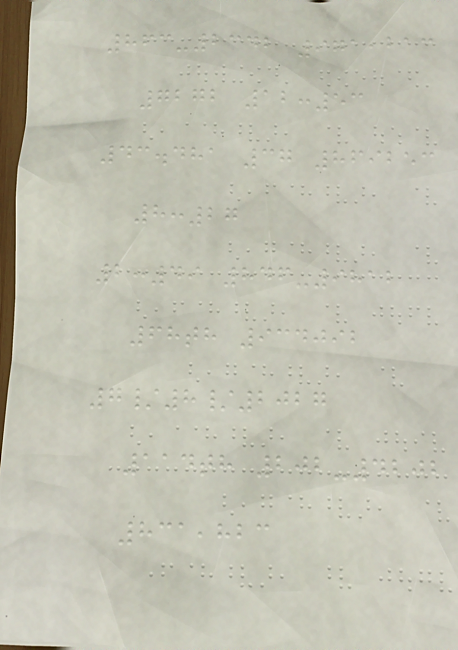863-2342 971,213
7272 12:53
43.481 37 869253
8:27
2:49 846-9812
68th 934092
7/8/2027
114th 202-4202
831,823
